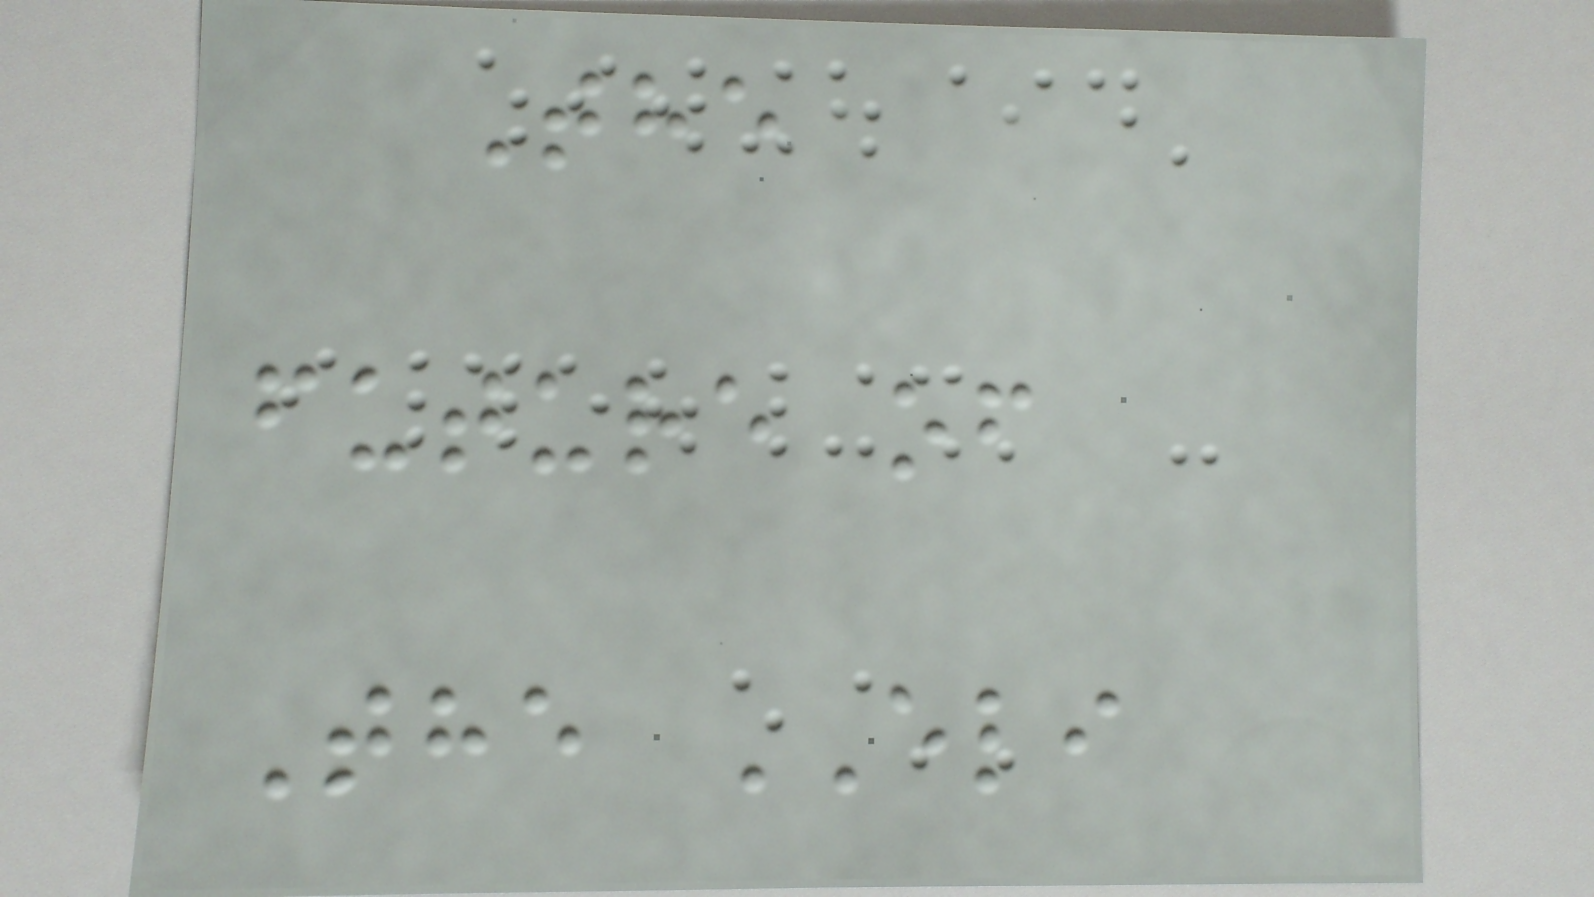The
future of
The ELI
